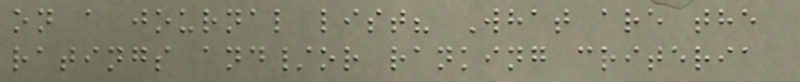on a journal list? What are the
ratings and/or ranking criteria
